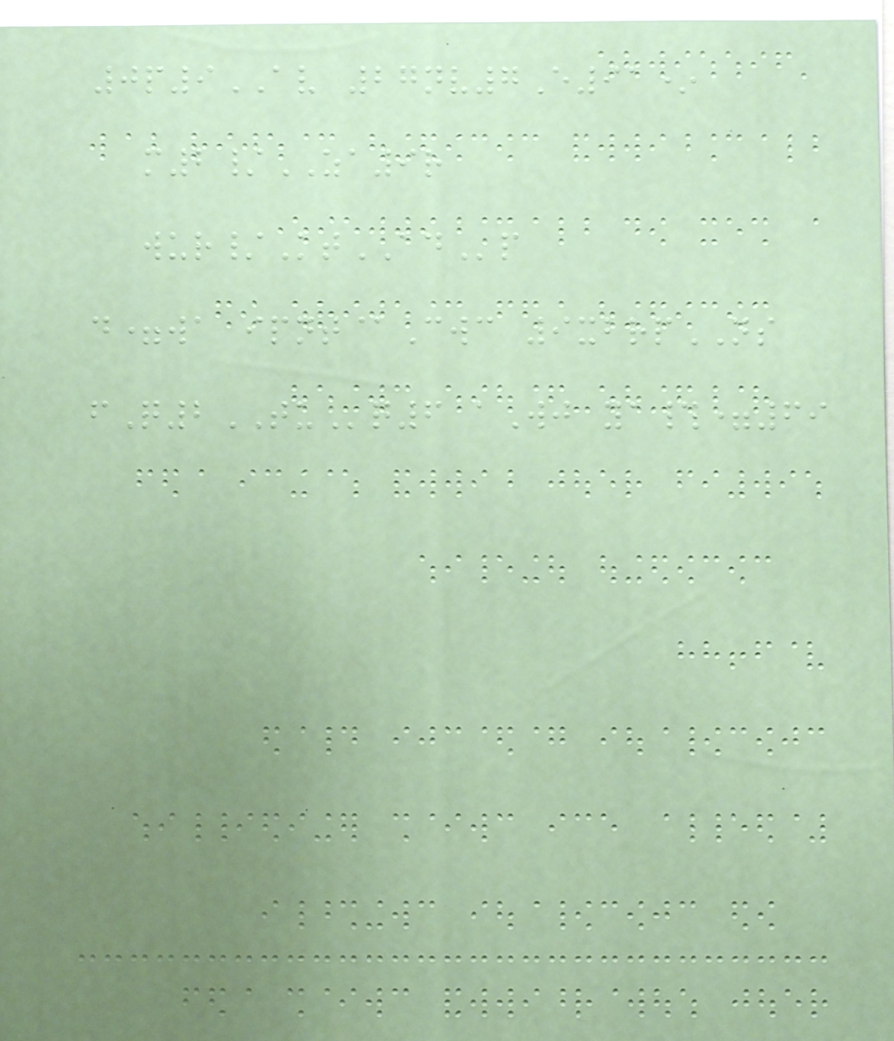0p9AV 27nv7E91*
m2/ZA9r
wur/KtADp
d=wa ipnt@Cwc 9xbrpNS
fQ2TUq6 aWj ya#=69
